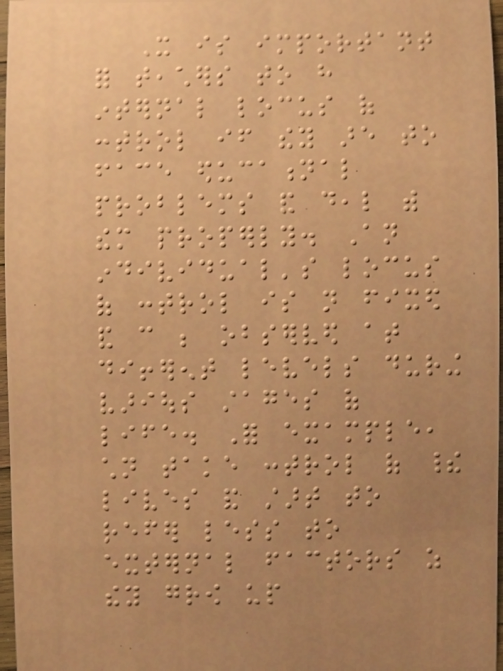It is important
for teachers to have
internal locus of
control if they are to
face educational
problems and deal with
them properly. An
individual's locus
of control is not fixed
and can be observed at
different levels during
various stages of
life. For example,
children take control of their
lives and start to
refer less to
external factors as
they grow up
